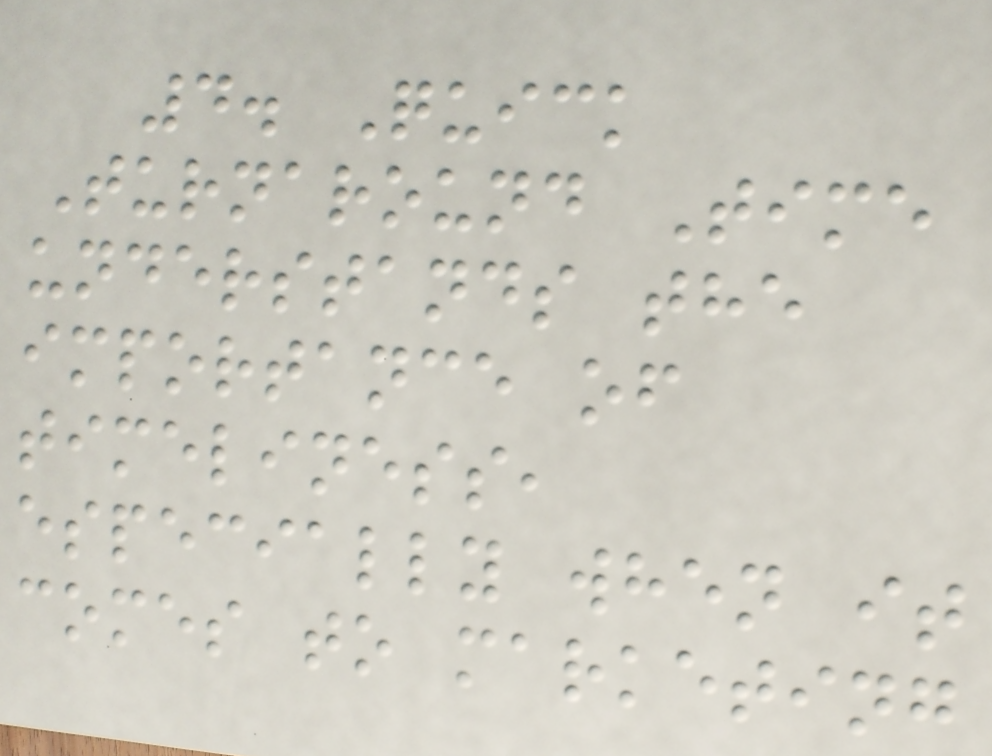4. Quick
Turnaround Time
understands the
importance of
timeliness,
especially when it
comes to marketing
